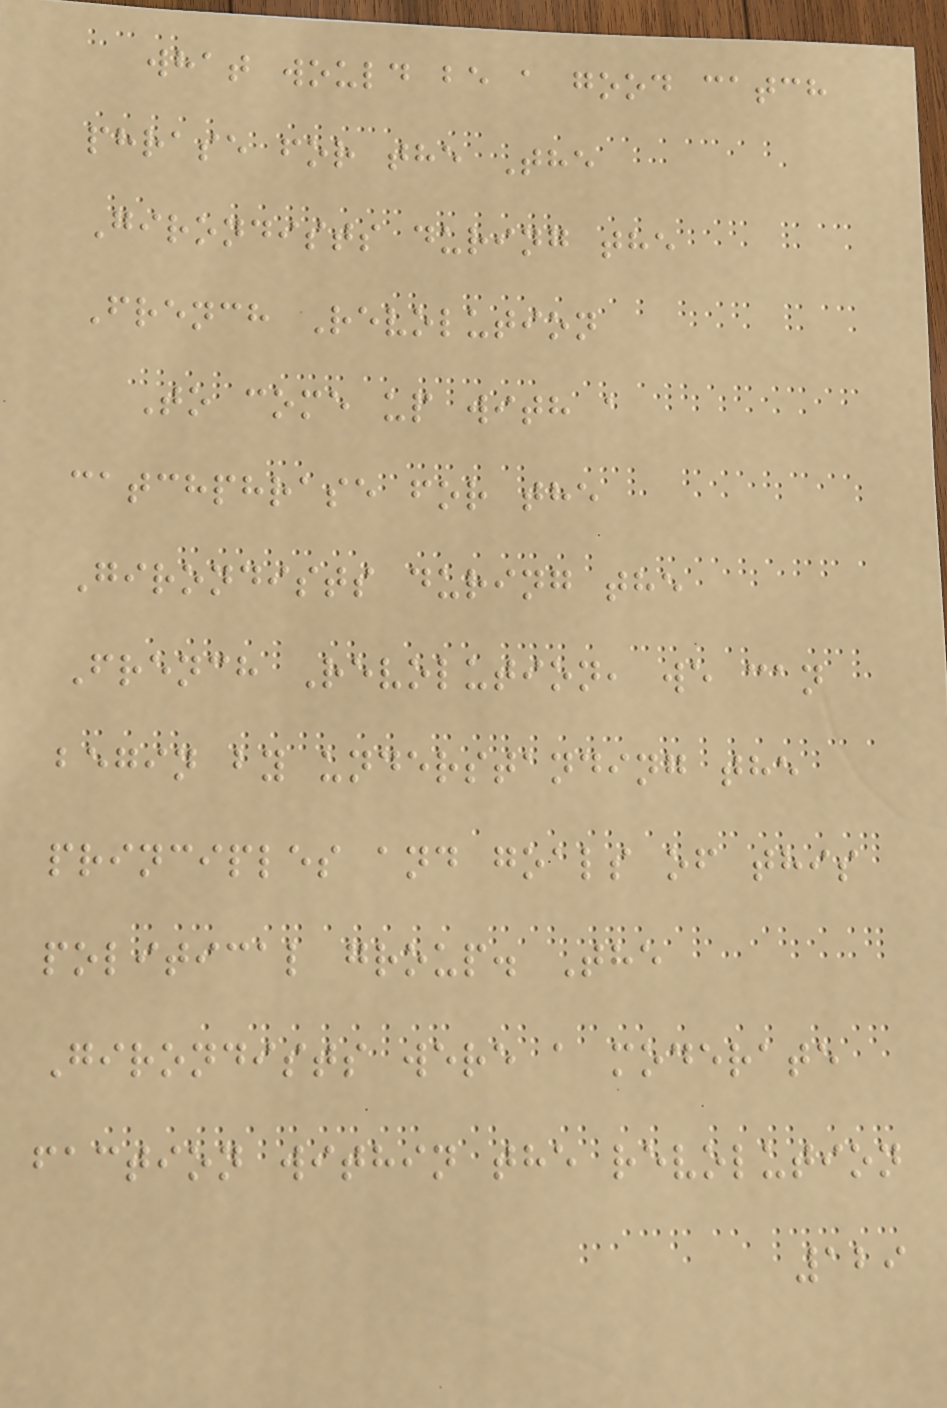what would be a good catch
phrase for the The
Girondists during the
French Revolution
To come up with a
catchphrase for the
Girondists during the
French Revolution, we can
begin by understanding the
principles and goals of this
political group. The
Girondists were a moderate
faction within the revolution
129
